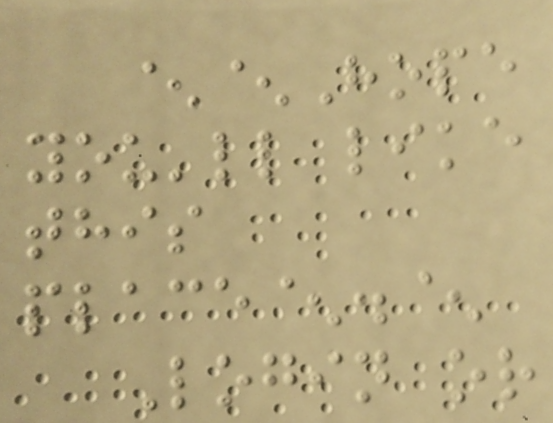^^Hope
you'll like
this
place^.^
Login or
